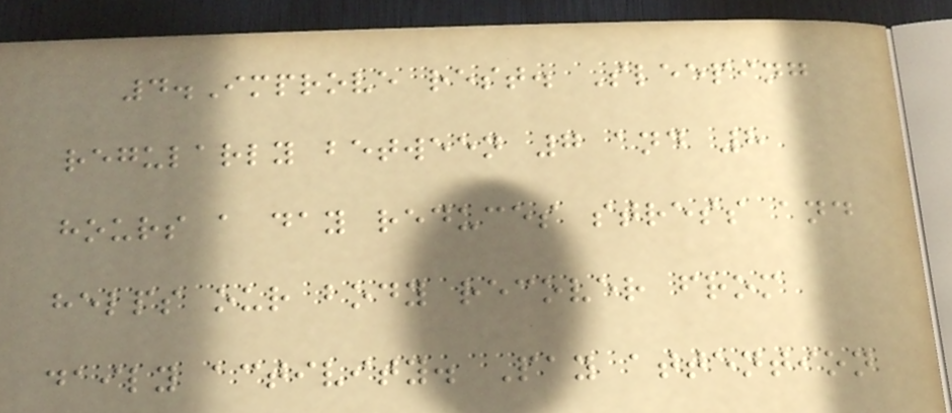4.Improve rest. Sleeping
regularly between 7 and 8
hours a day reduces stress and
helps our body recover from
daily activity. Pay attention
